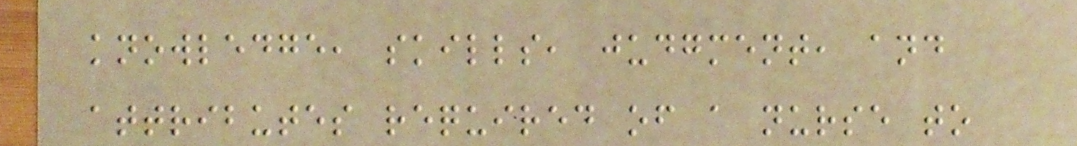knowledge, skills, judgment, and
attributes required of a nurse to
